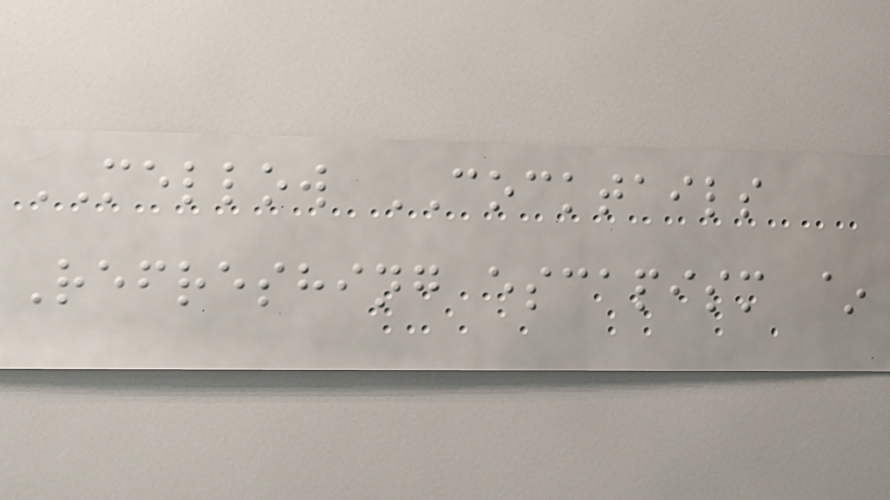MELLOW COCKTAILS
Refreshing escapism ~
